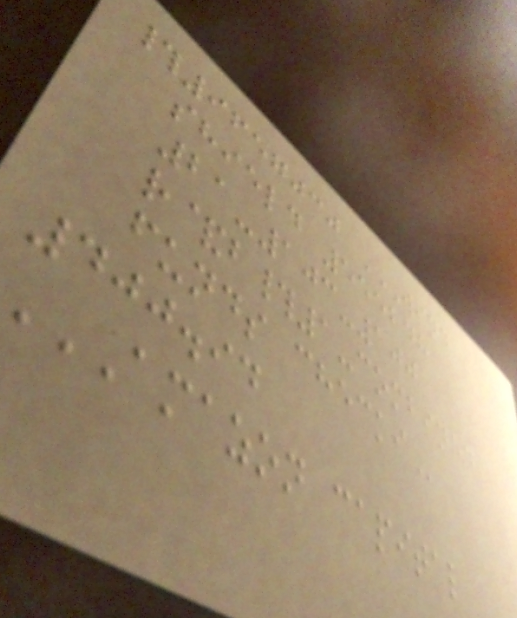#9657030 WIND
SHIELD 555248
21-103-100
R&B#1-COMBINED
FUNDS CHECKI
400.94
AMAZON CAPITAL
